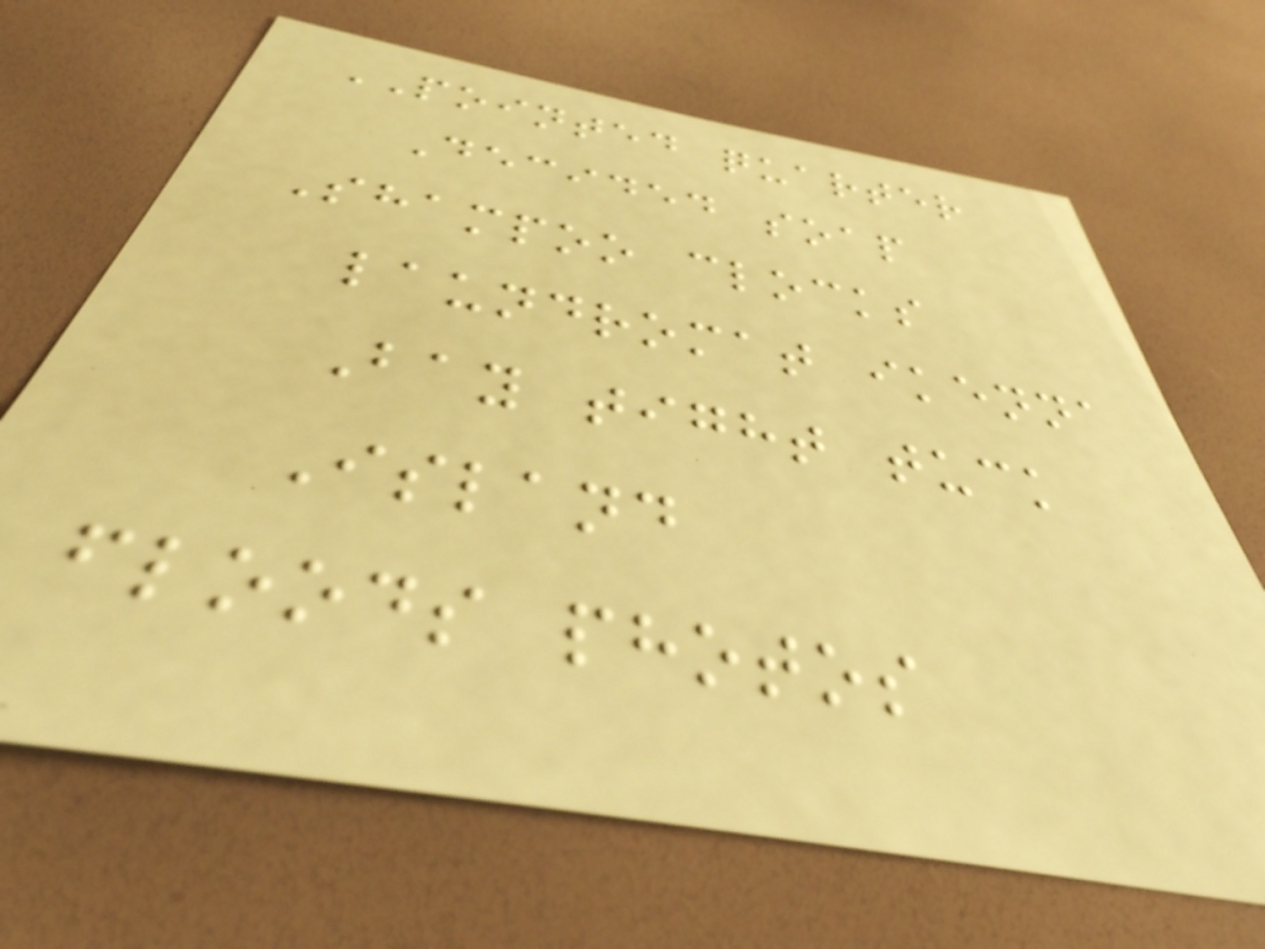POINTED quarter
Decided soap
Shampoo clocks
laundromat ikenna
Bay tight tuck
Island
floods photos
